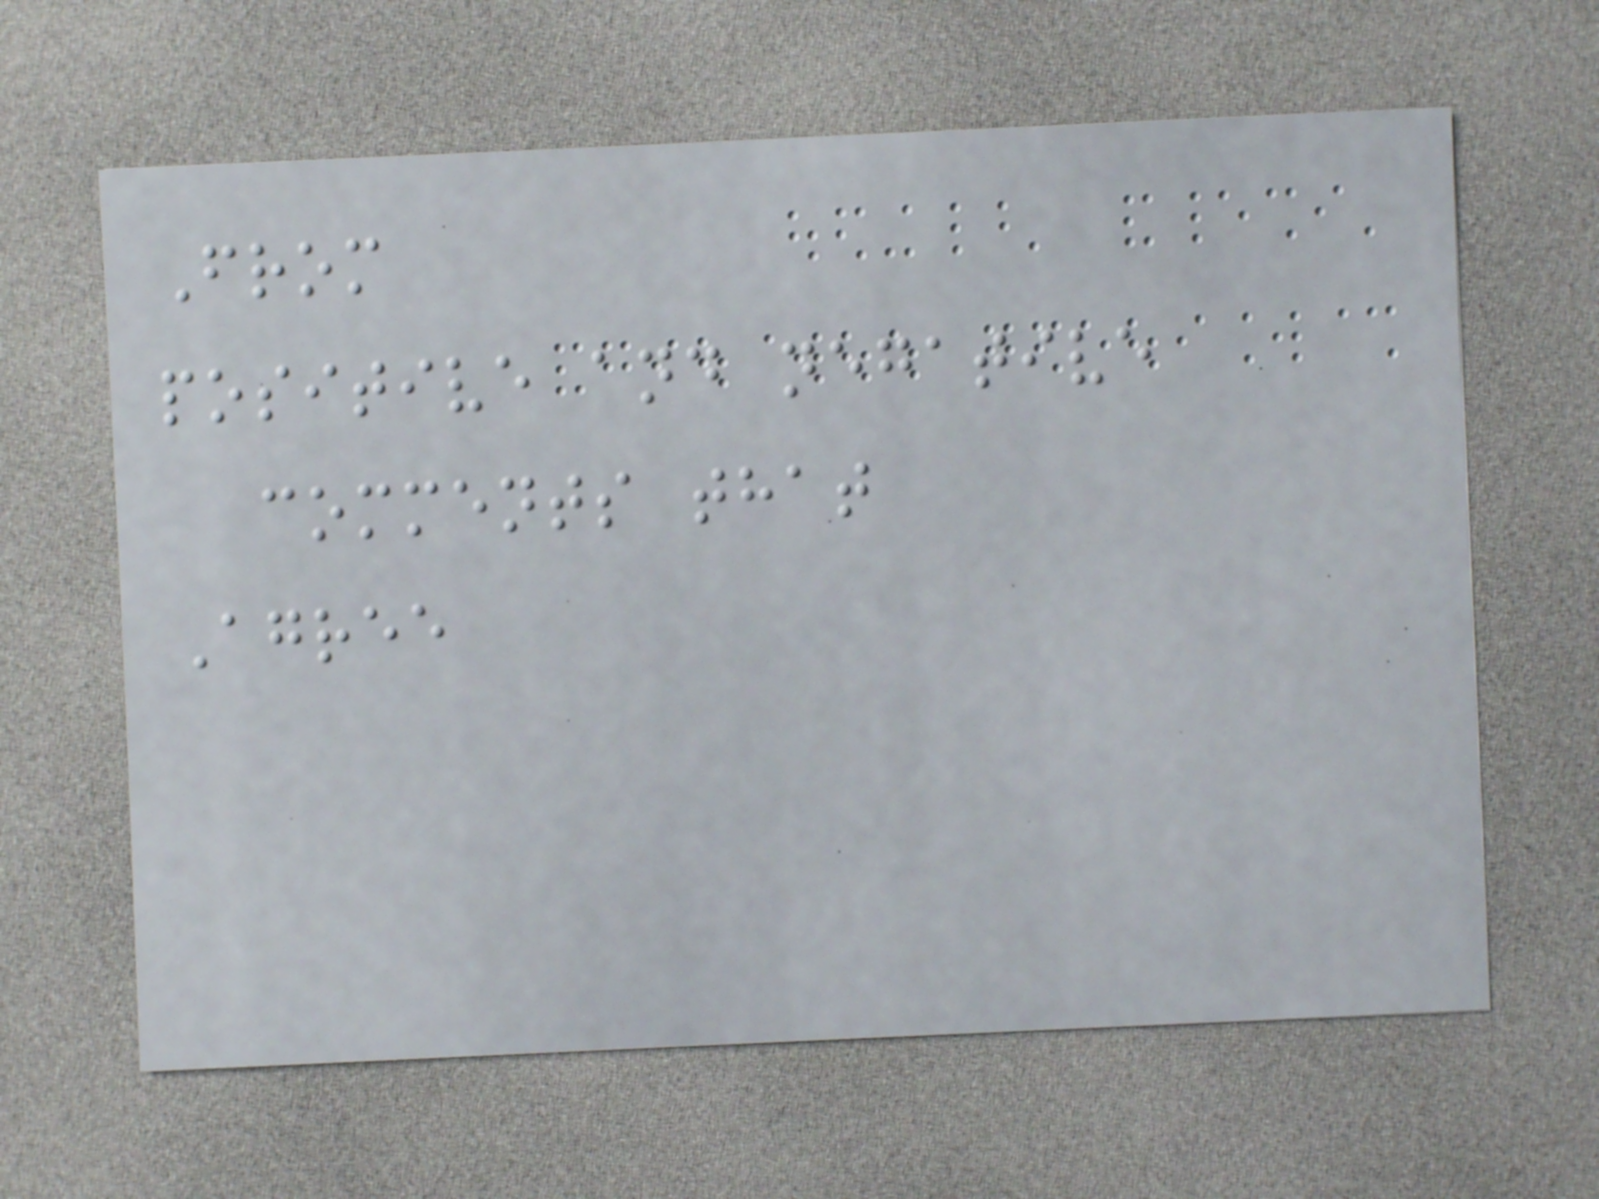From
positive and negative
comments that
Agree
